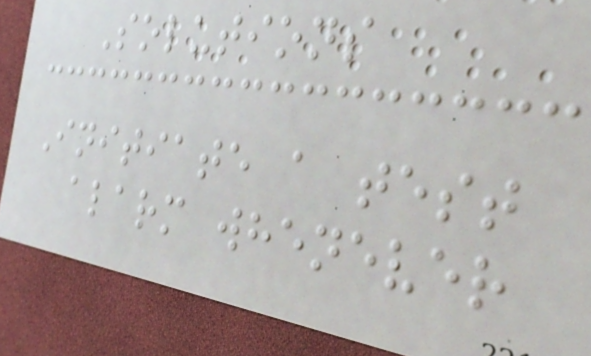Solutions
Initiate a test
alarm whenever
